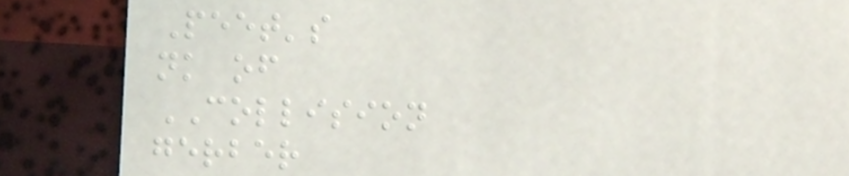Peet's
nk of
COLLISION
gerber
